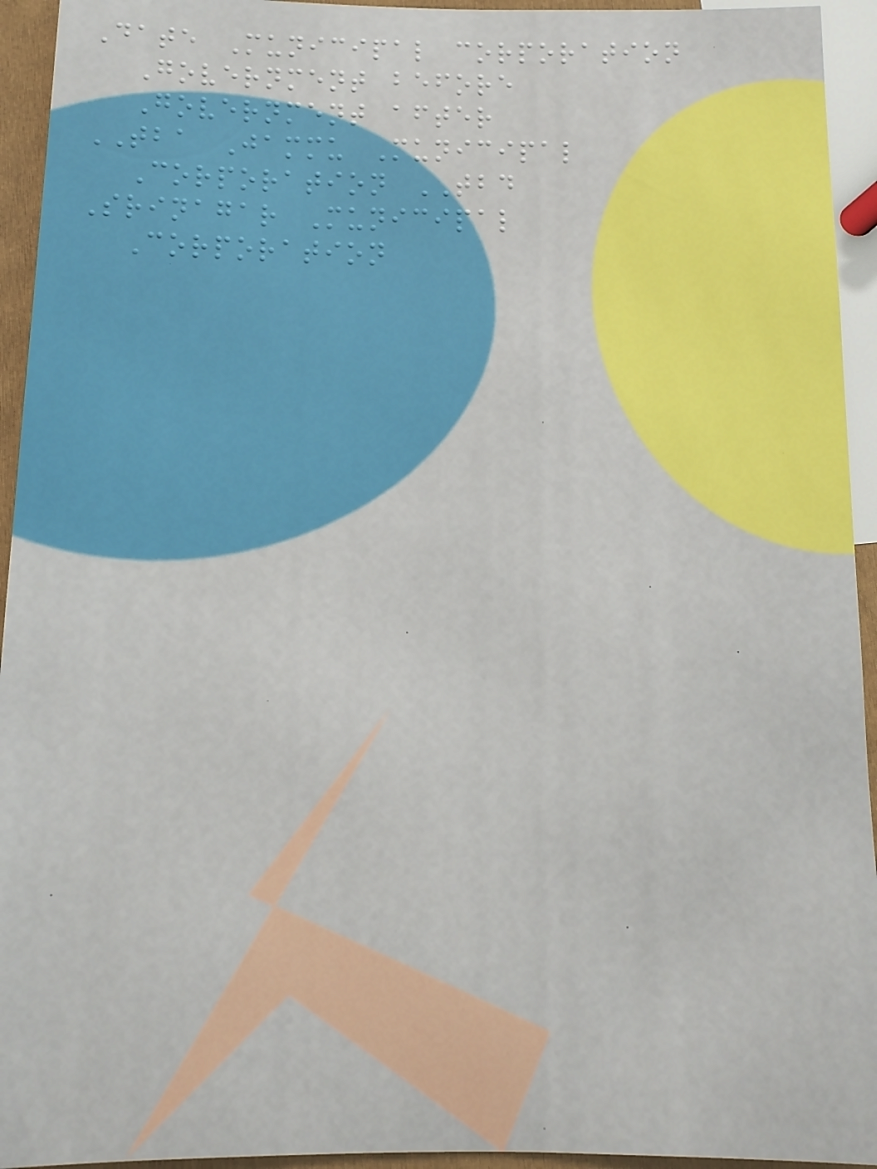Date Municipal corporation
Government before
Government after
TBA Jammu Municipal
Corporation TBD
Srinagar Municipal
Corporation
